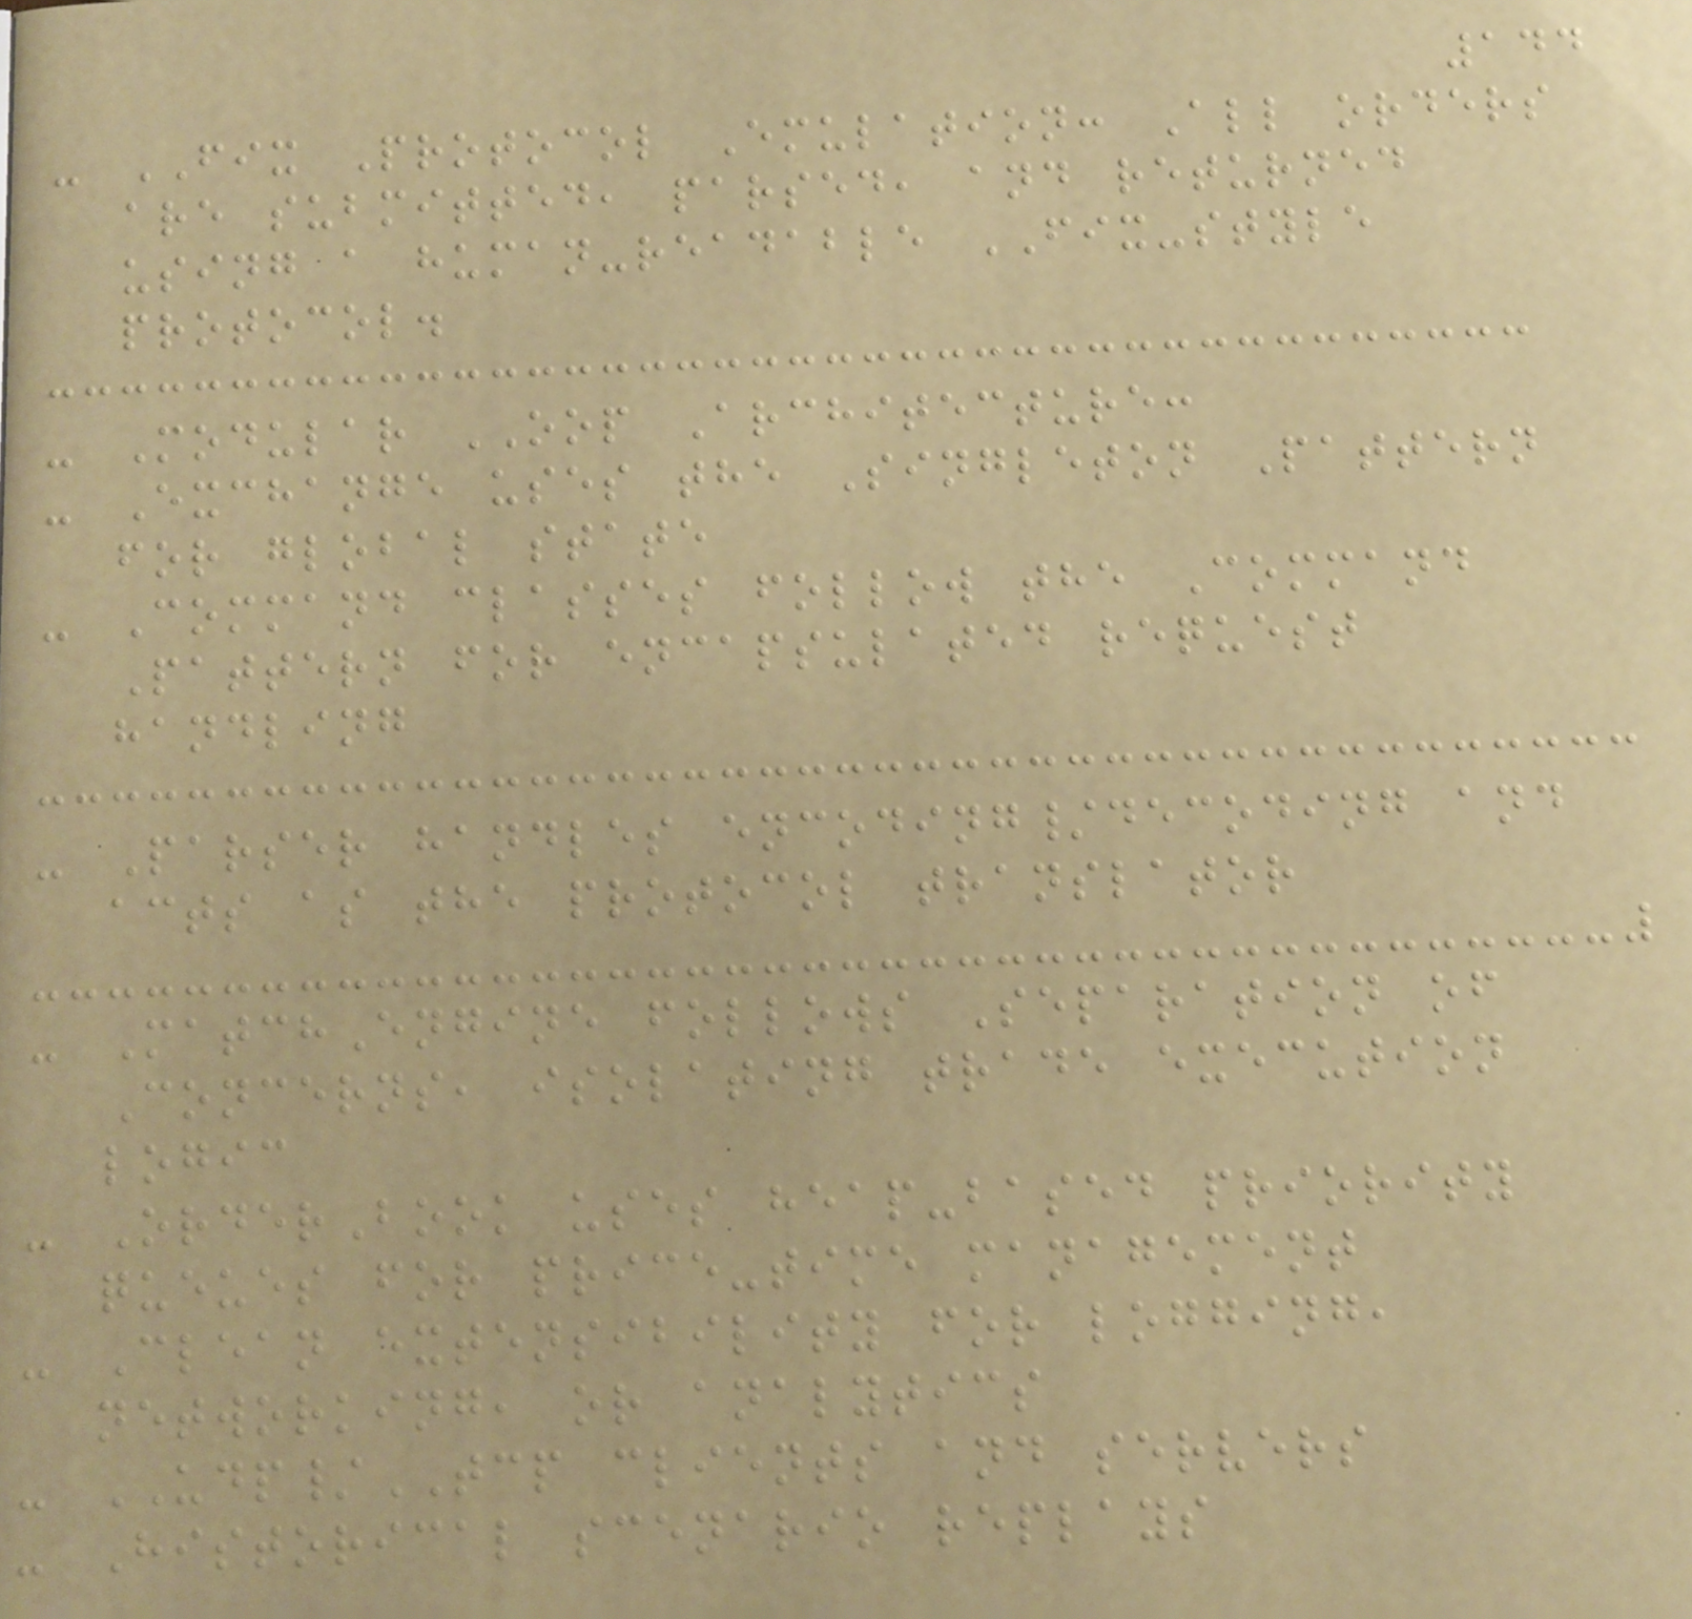144
- FIX Protocol Emulation: All orders
are submitted, parsed, and returned
using a human-readable FIX-style
protocol.
- Modular OOP Architecture:
- Exchange uses the Singleton Pattern
for global state
- Command classes follow the Command
Pattern for encapsulated request
handling
- Parser handles encoding/decoding and
acts as the protocol translator
- MatchEngine follows Separation of
Concerns, isolating trade execution
logic
- OrderBook uses heap-based priority
queues for price-time management
- Clean extensibility for logging,
networking, or analytics
- UDP/TCP clients and servers
- Historical scenario replays
